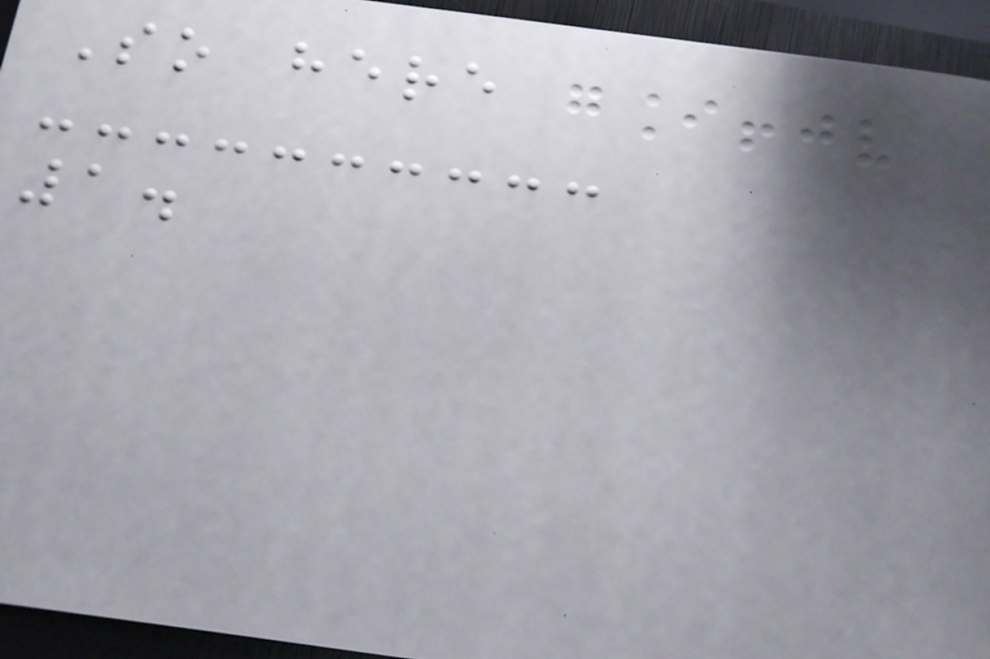So here
1.
